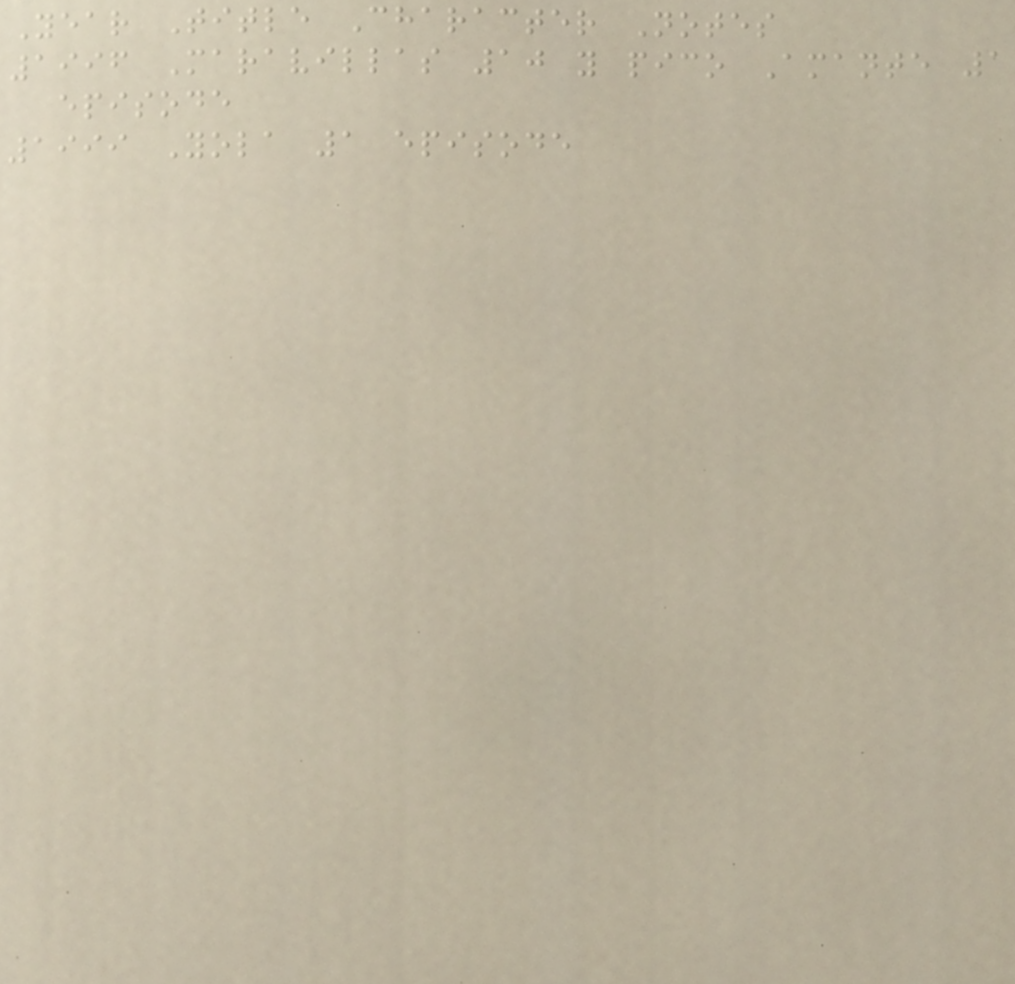Year Title Character Notes
1996 Maravillas 10 y pico Amante 1
episode
1999 Yola 1 episode
